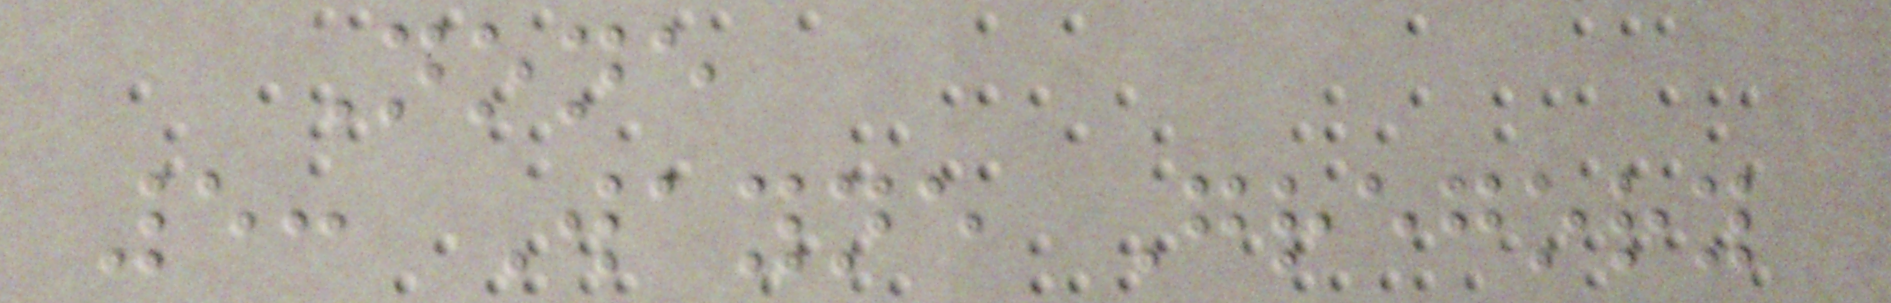None
5: Wayne Gregory
